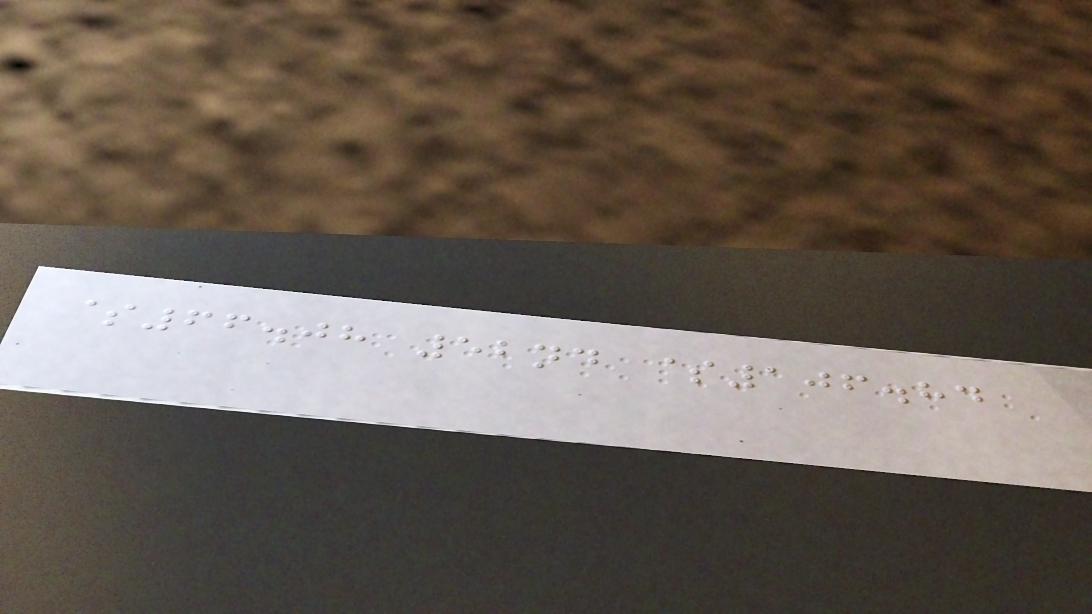$66.08 52nd $106.84
